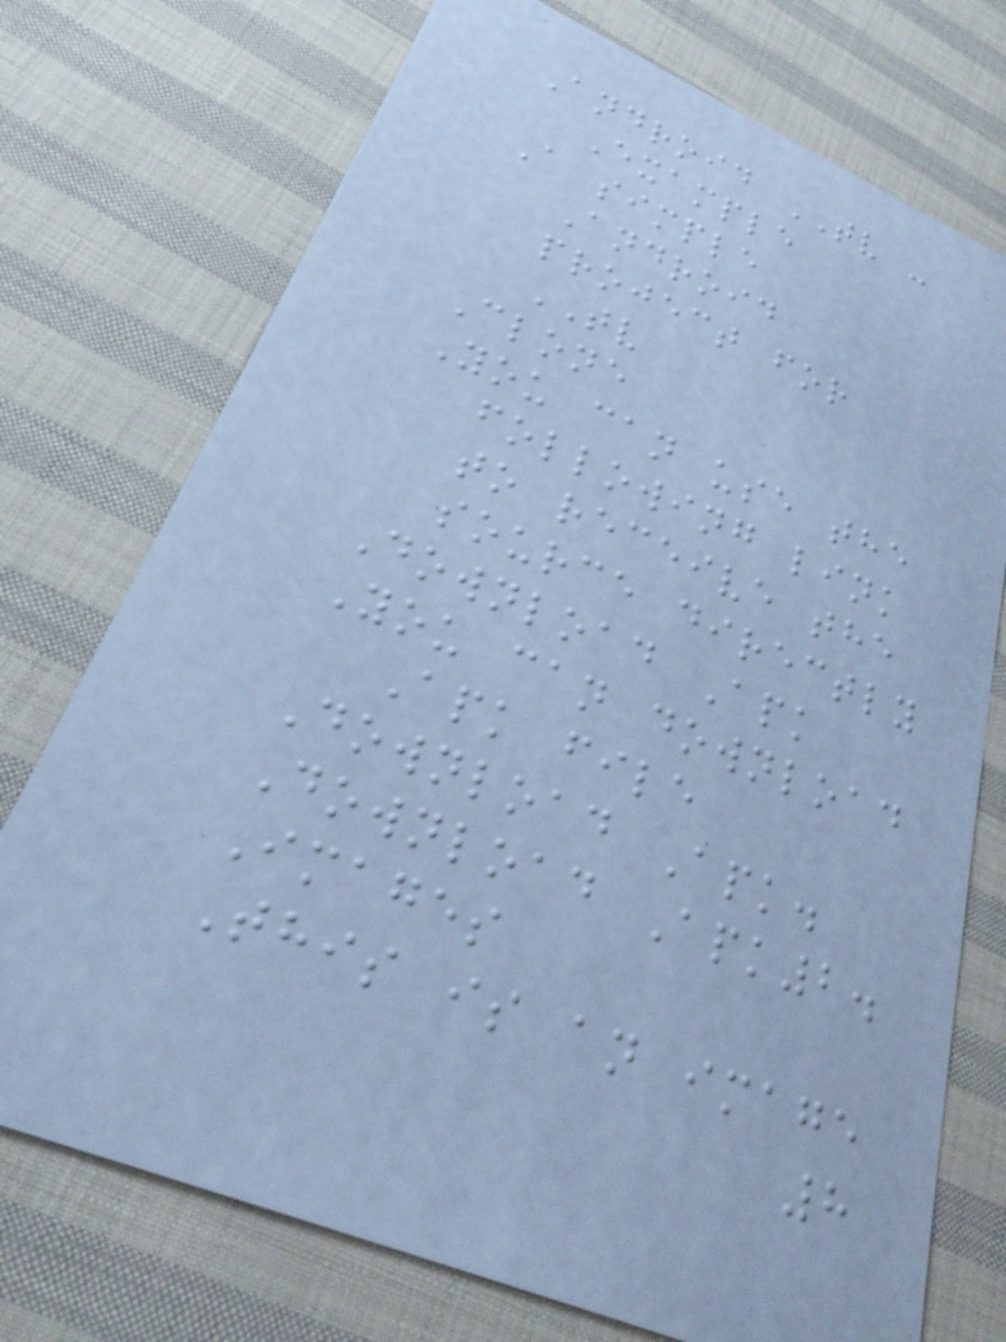Android TV -
Example
A simple
Android
project for
TV
Clone
You can use the
following link
to receive the
source directly
Download Apk
You can download
Apk file
Download Apk.
Download Apk2.
Images
This is an image
8
